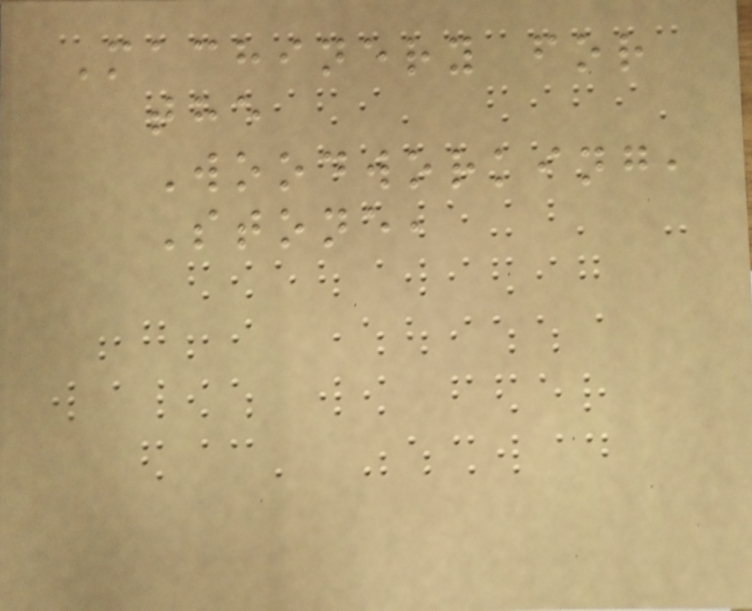Machinery for
the
Woodworking,
Stone,
